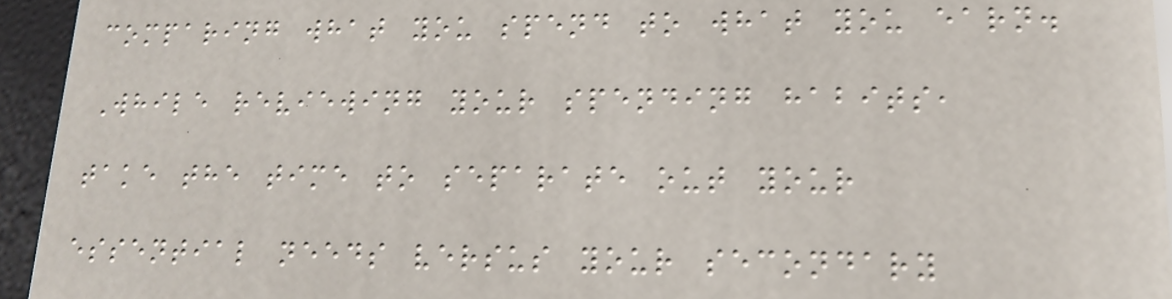comparing what you spend to what you earn.
While reviewing your spending habits,
take the time to separate out your
essential needs versus your secondary
